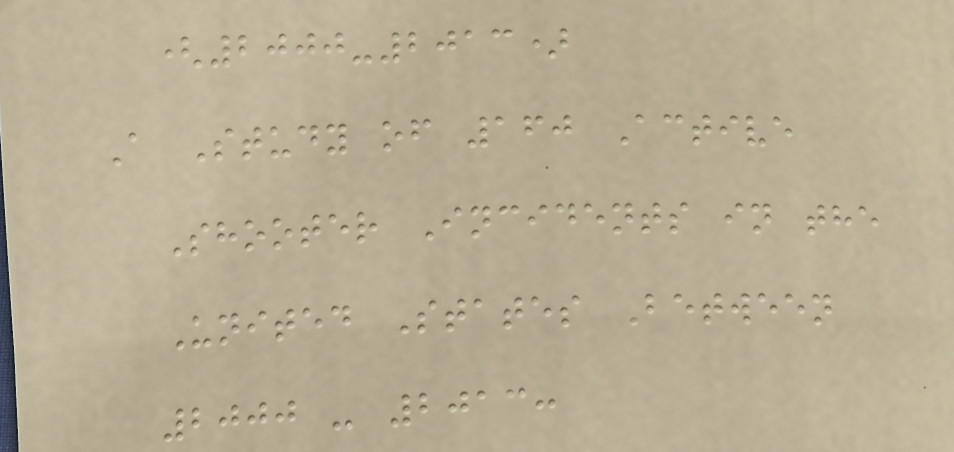(2000-2013)
A Study of 160 Active
Shooter Incidents in the
United States Between
2000 - 2013:
